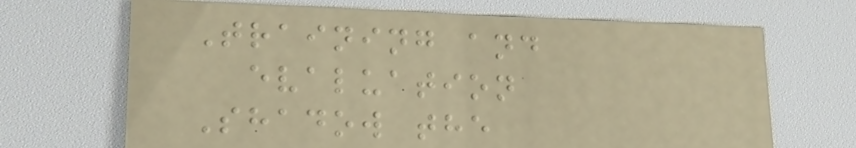Training and
evaluation
Shadow the
